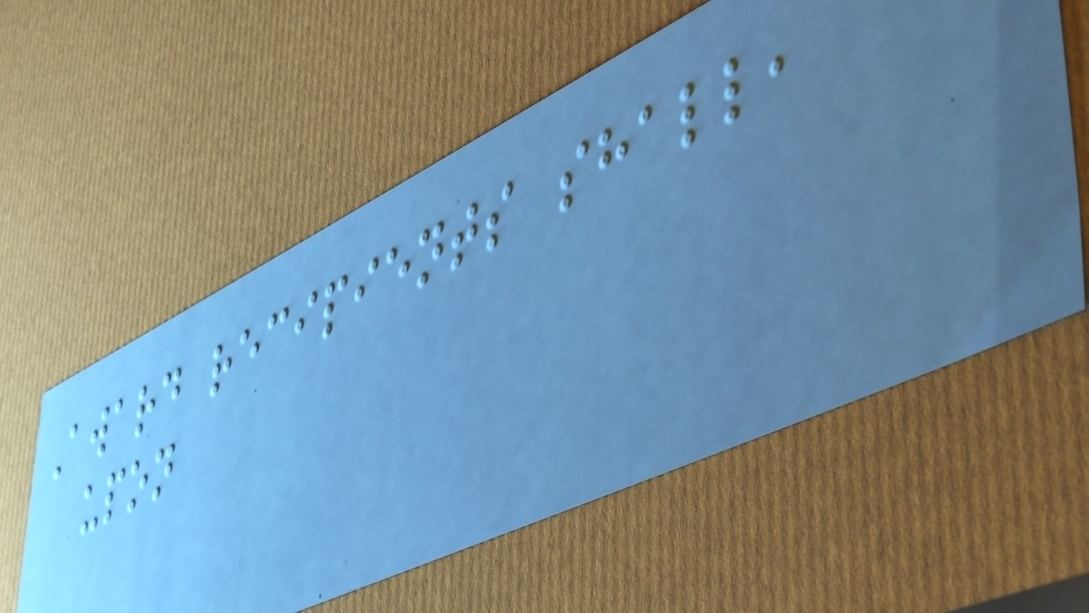Award recipients shall,
upon
